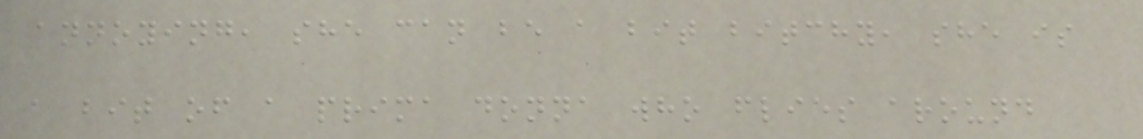annoying, she can be a bit bitchy, she is
a bit of a prima donna who flies around
